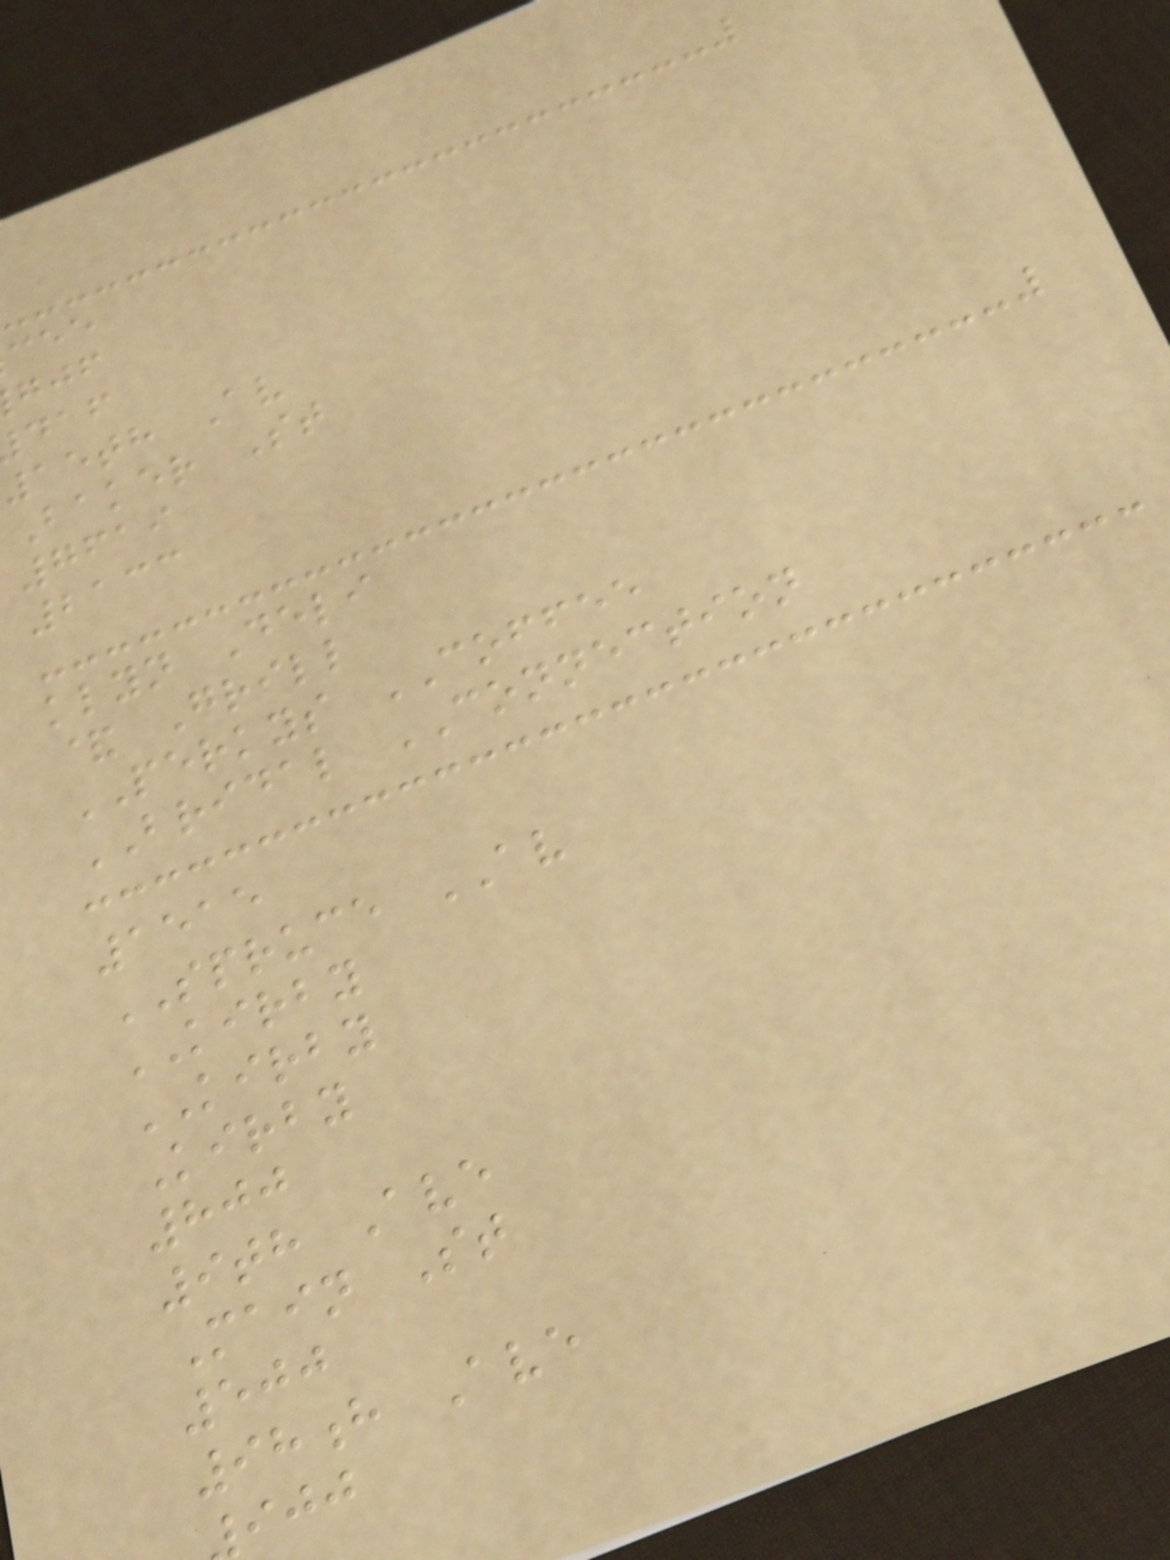15th Av
Baker St
7619
2133
klyn Deli
& Grill
PERKYS COFFEE
BRIDAL CONNECTION
1515
SPRUCE AV
KIRBY
KIRBY
Kirby
800
9th Ave
Main St
500
98h Ave
